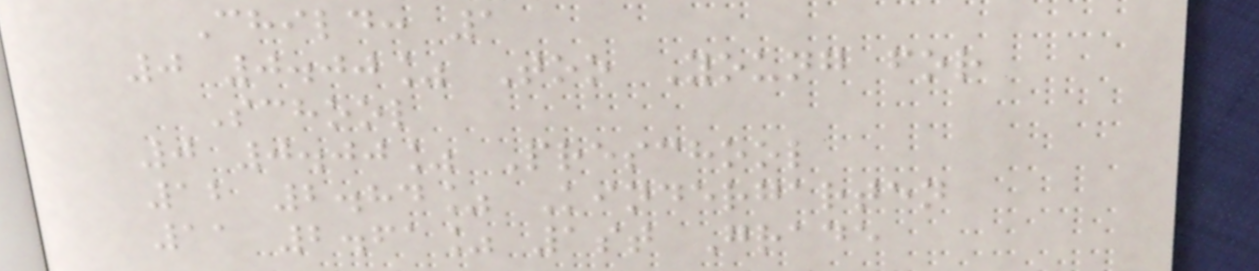Child: 1
0 0.00% Too Young for
School
0 0.00% Preschool
12 2.84% Kindergarten
11 2.61% 1st Grade
